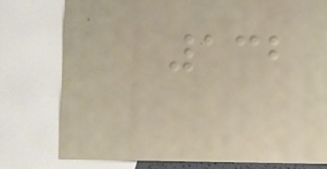132
